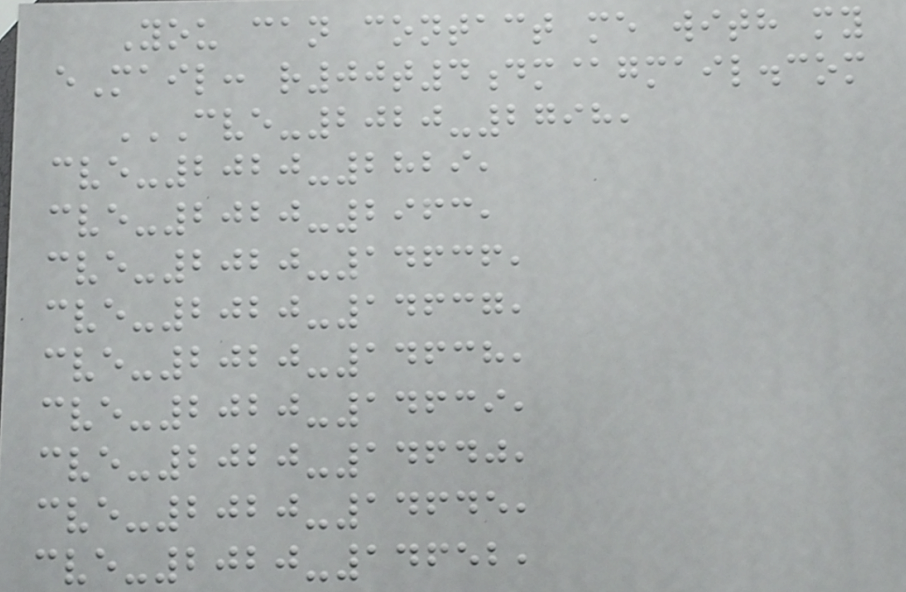You can contact me with my
eMail: r00t4dm@gmail.com
CVE-2020-2798,
CVE-2020-2829,
CVE-2020-2963,
CVE-2020-14636,
CVE-2020-14637,
CVE-2020-14638,
CVE-2020-14639,
CVE-2020-14640,
CVE-2020-14645,
CVE-2020-14652,
